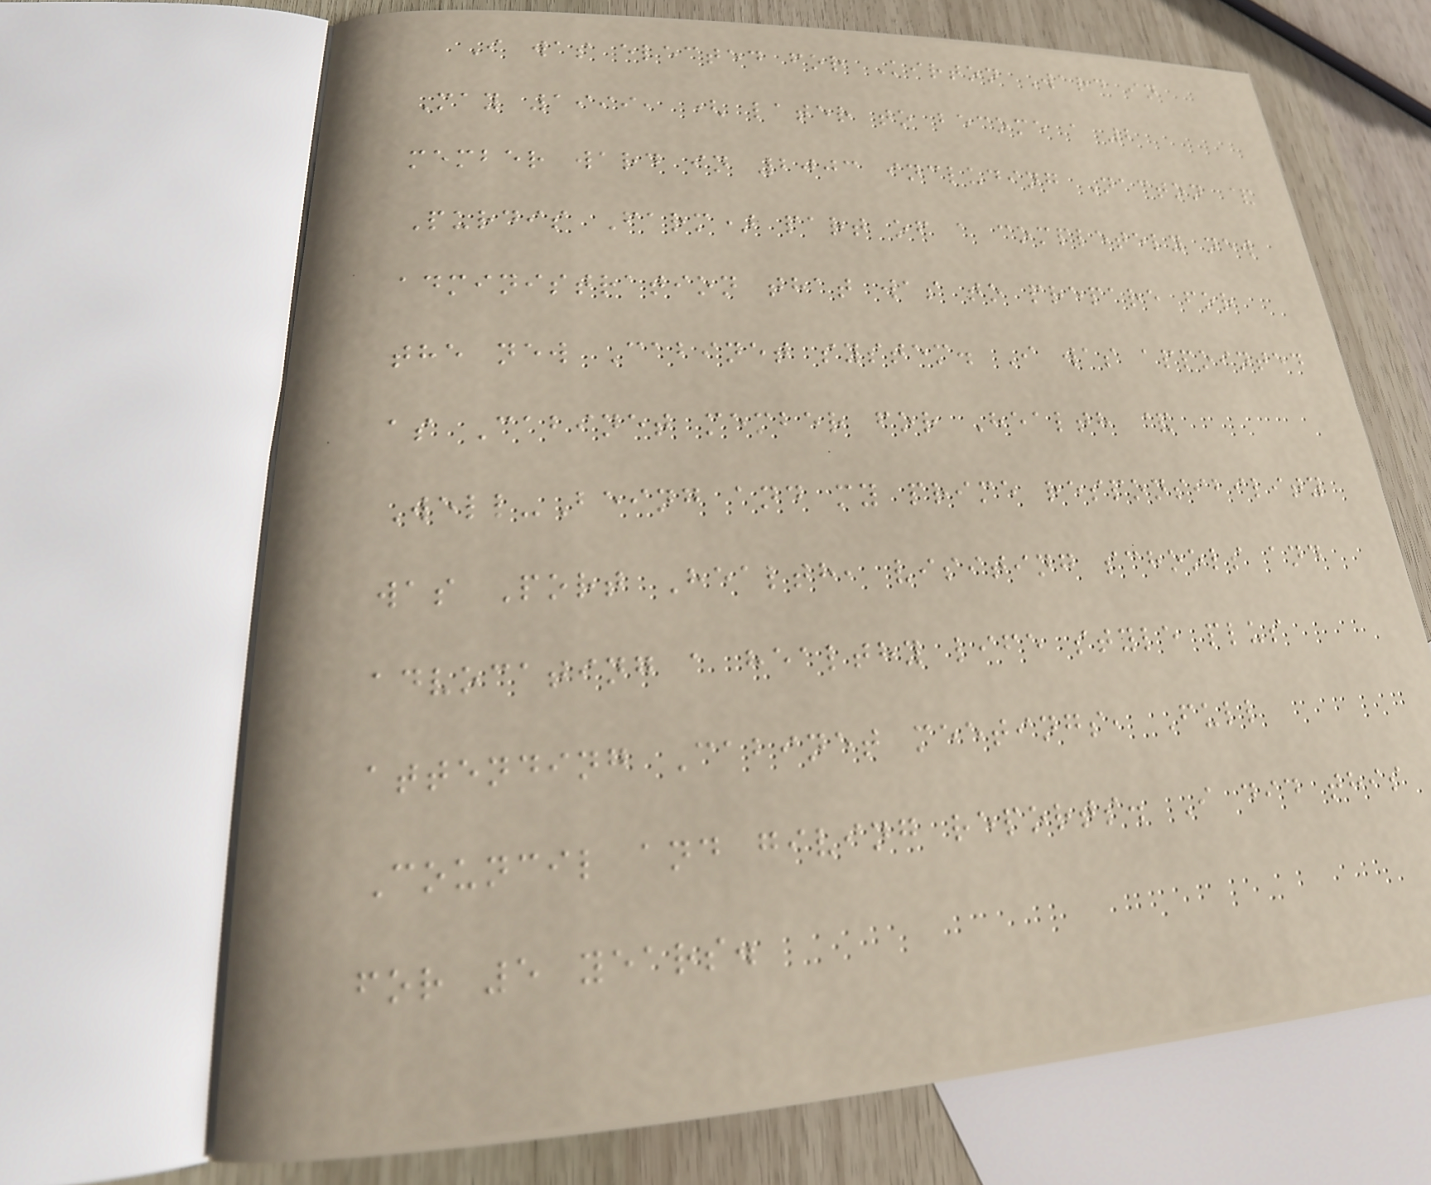I was elected for Kirton Ward in
May 1999, ( later to become a 2
member ward in 2003 including Nacton &
Purdis Farm) part of a completely new
administration that was to prepare for
the new Cabinet system. I was appointed
as Cabinet member for Health &
Well-Being and my prime responsibility
was Port Health, visiting schools and
advocating a healthy life style plus
attending Cabinet meetings, Full
Council and giving reports. I did this
for 5 years.
